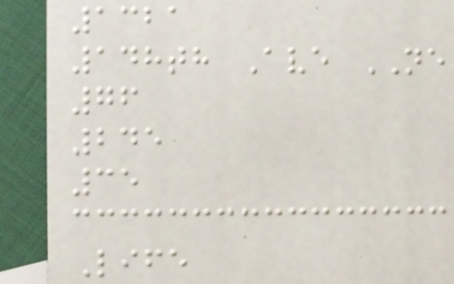1321
148th Ave NE
76
245
35
Life
